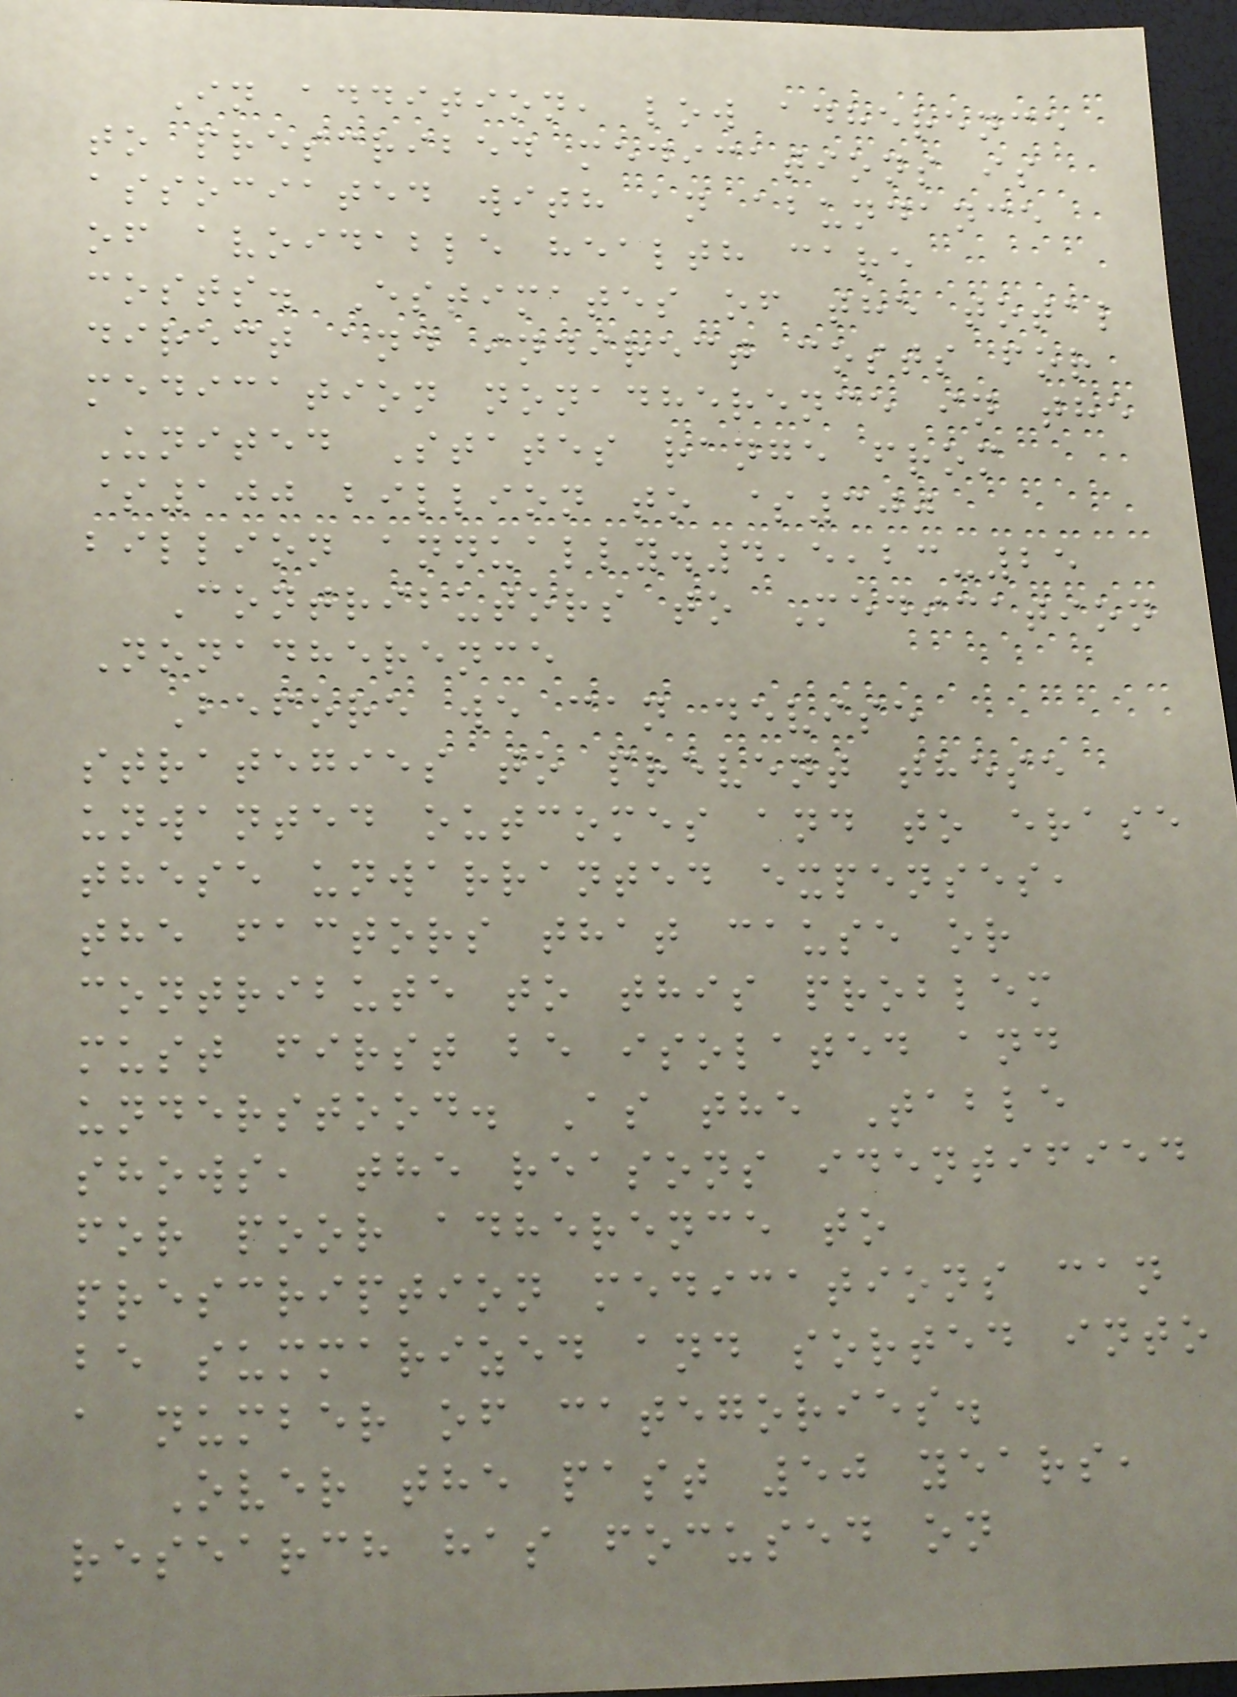In addition, low adherence
to prescribed medications is
associated with an abundance
of avoidable health care
costs. Estimates of the total
direct and indirect costs for
medication nonadherence in the
United States range from
$100 billion to $300
billion annually.4,5,23-25
Contributors to Medication
Nonadherence
Before we can devise
strategies to prevent these
unwanted outcomes and to erase
these unwarranted expenses,
the factors that cause or
contribute to this problem
must first be isolated and
understood. As the Table
shows, the reasons identified
for poor adherence to
prescription medications can
be summarized and sorted into
a number of categories.
Over the past 50 years,
research has focused on
